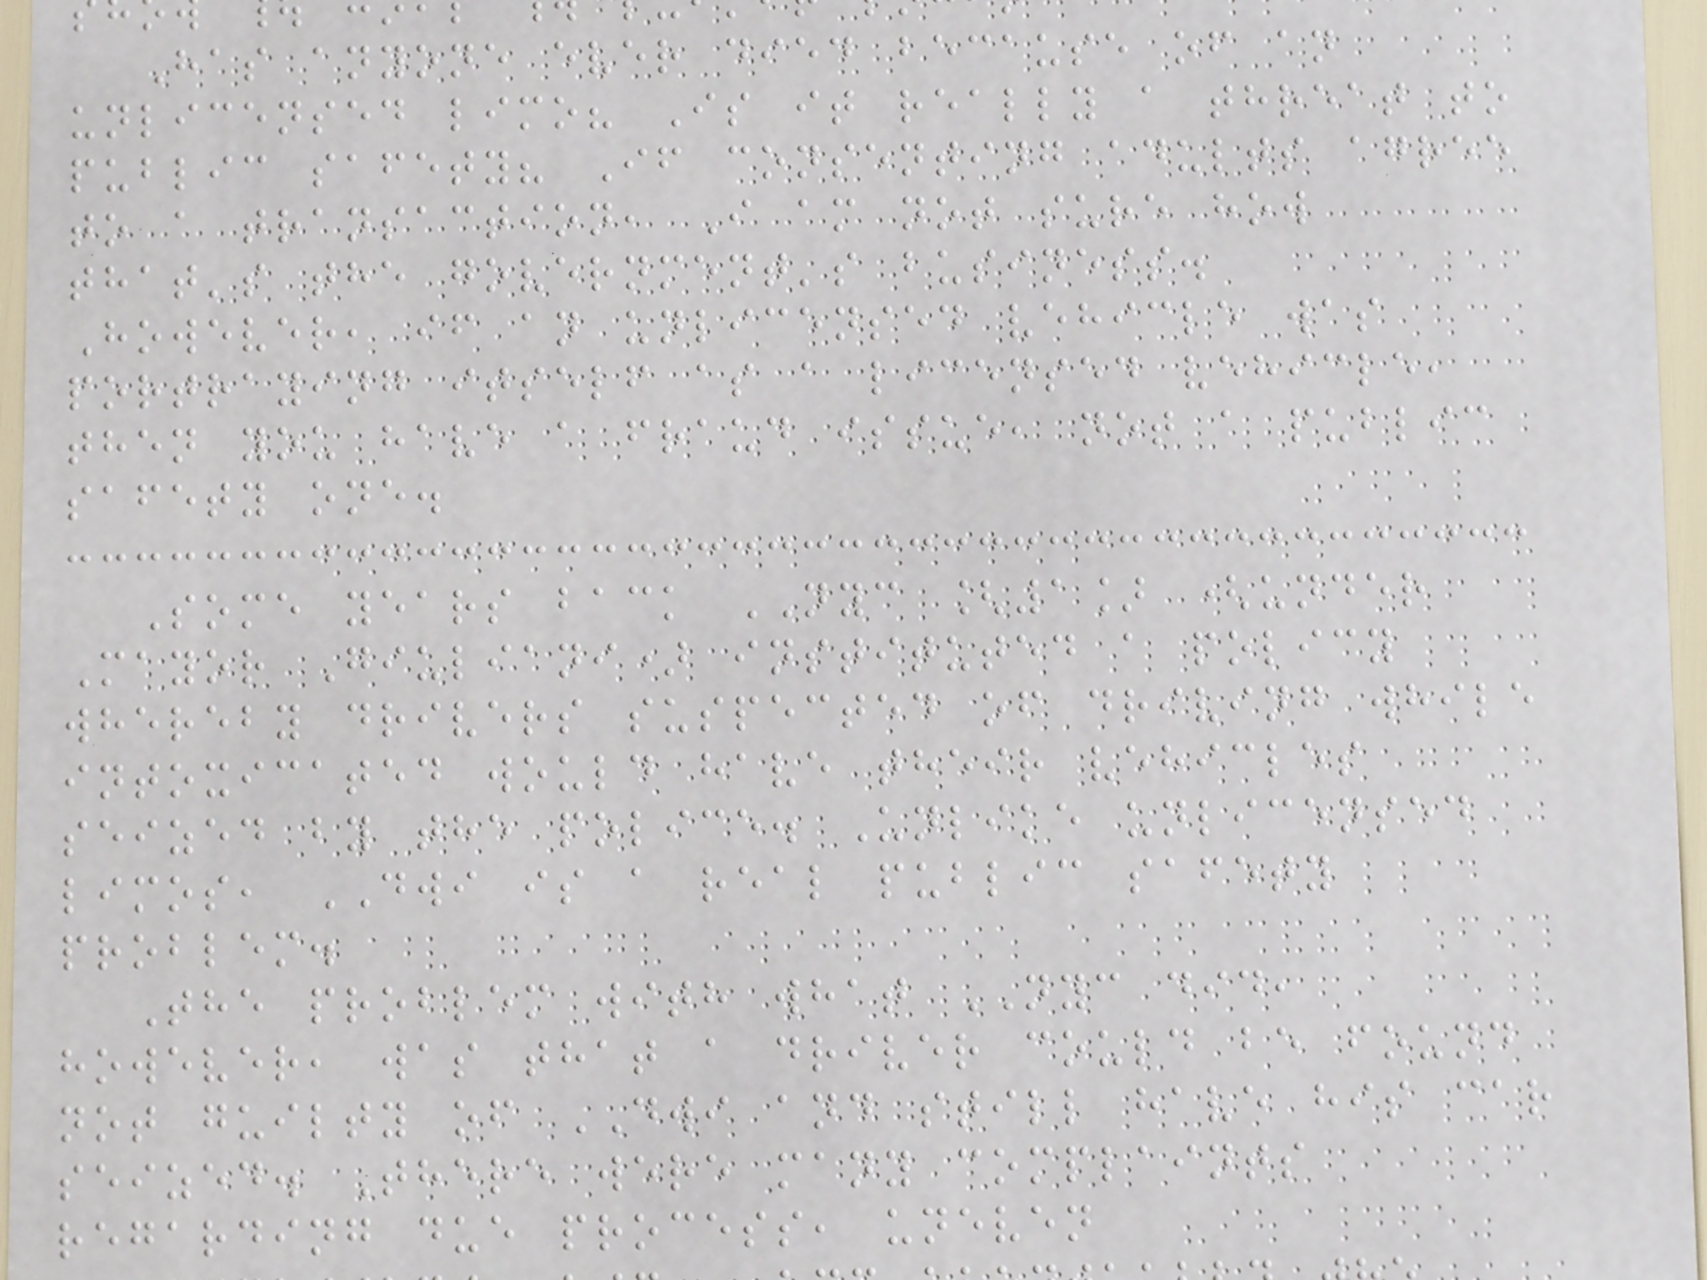Has anyone ever died because of an
unlicensed limo? Is it really a threat to
public safety? If consenting adults agree
to a transaction, I am not sure how
that's the government's business.
However, if an unlicensed vehicle was
portraying itself as a licensed vehicle,
then you have a fraud issue, not a public
safety one.
Some years back NYC [1] (under
Mayor Giuliani) instituted a policy
whereby drivers suspected of driving while
intoxicated would have their vehicles
seized by the police. Unlike unlicensed
limos, DWI is a real public safety
problem.
The problem with what NYC did,
however, was that a driver could be found
not guilty of DWI and still have his car
seized. There were many complaints
regarding due process, uneven
